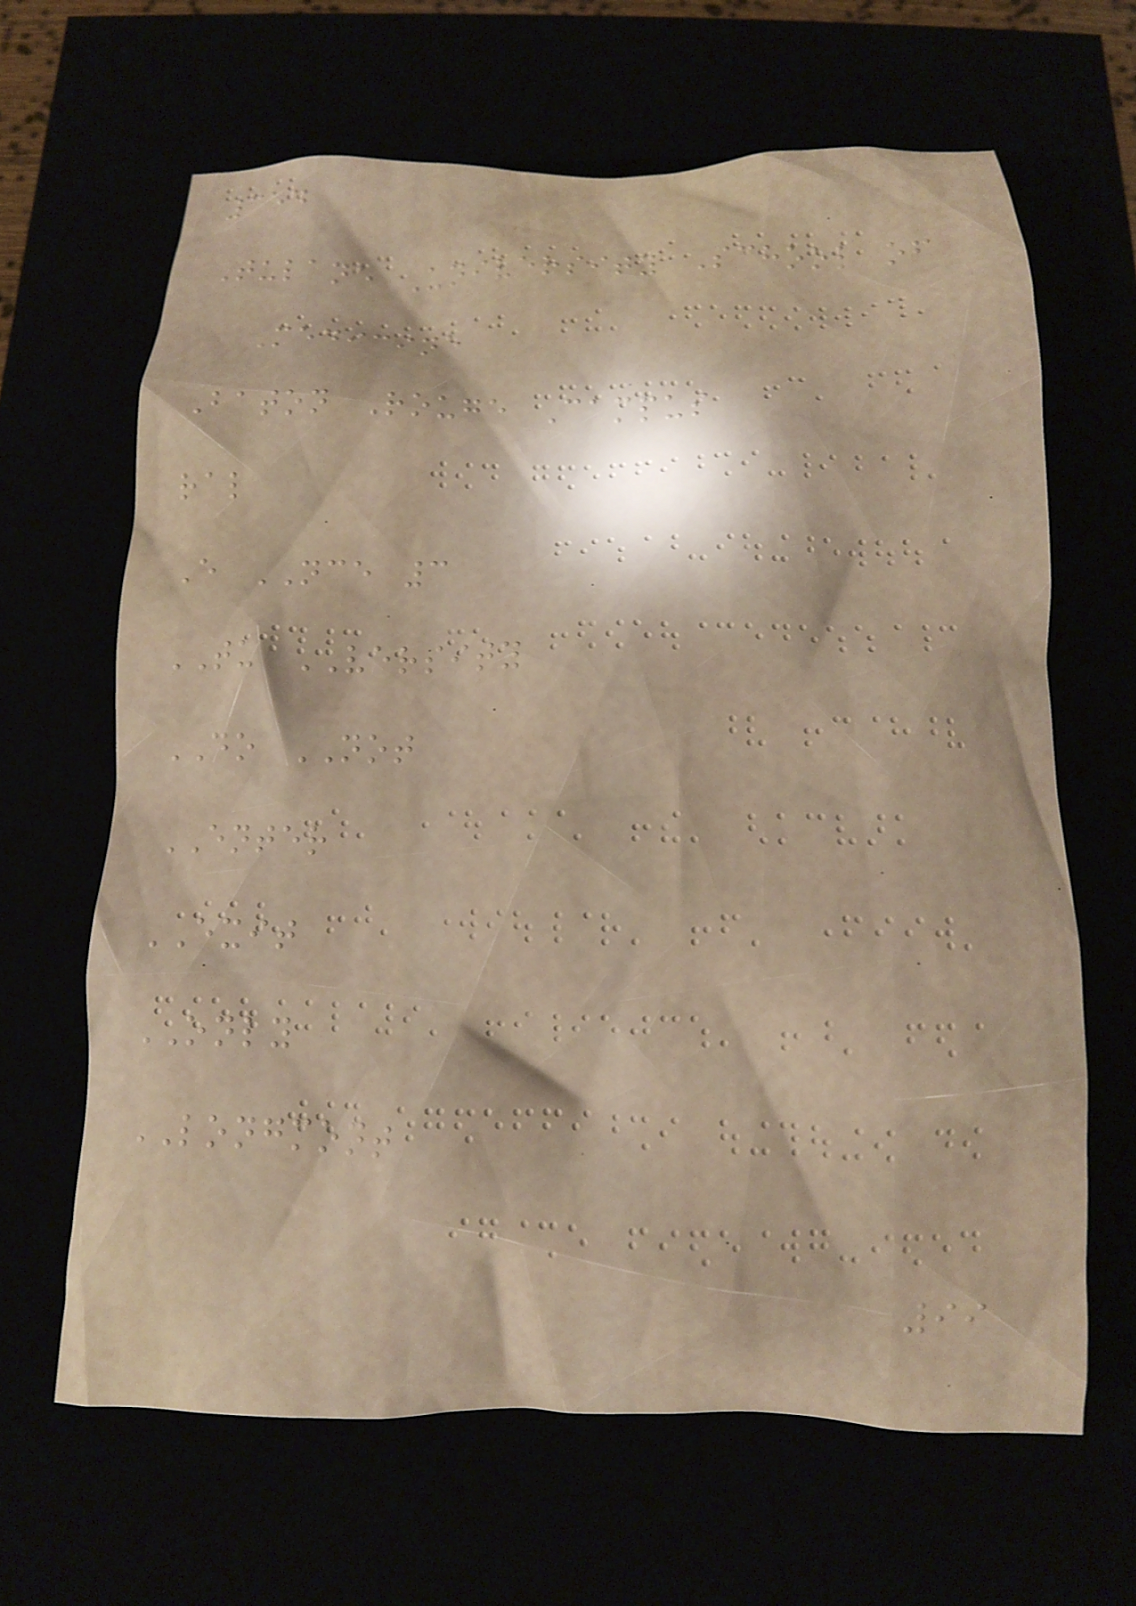354
Tulane University School of
Medicine
Baton Rouge Campus
ral
E NCE 3
TU VERSITY
DO NOT
ENTER
EXIT
ONLY
LONGMONT
99
